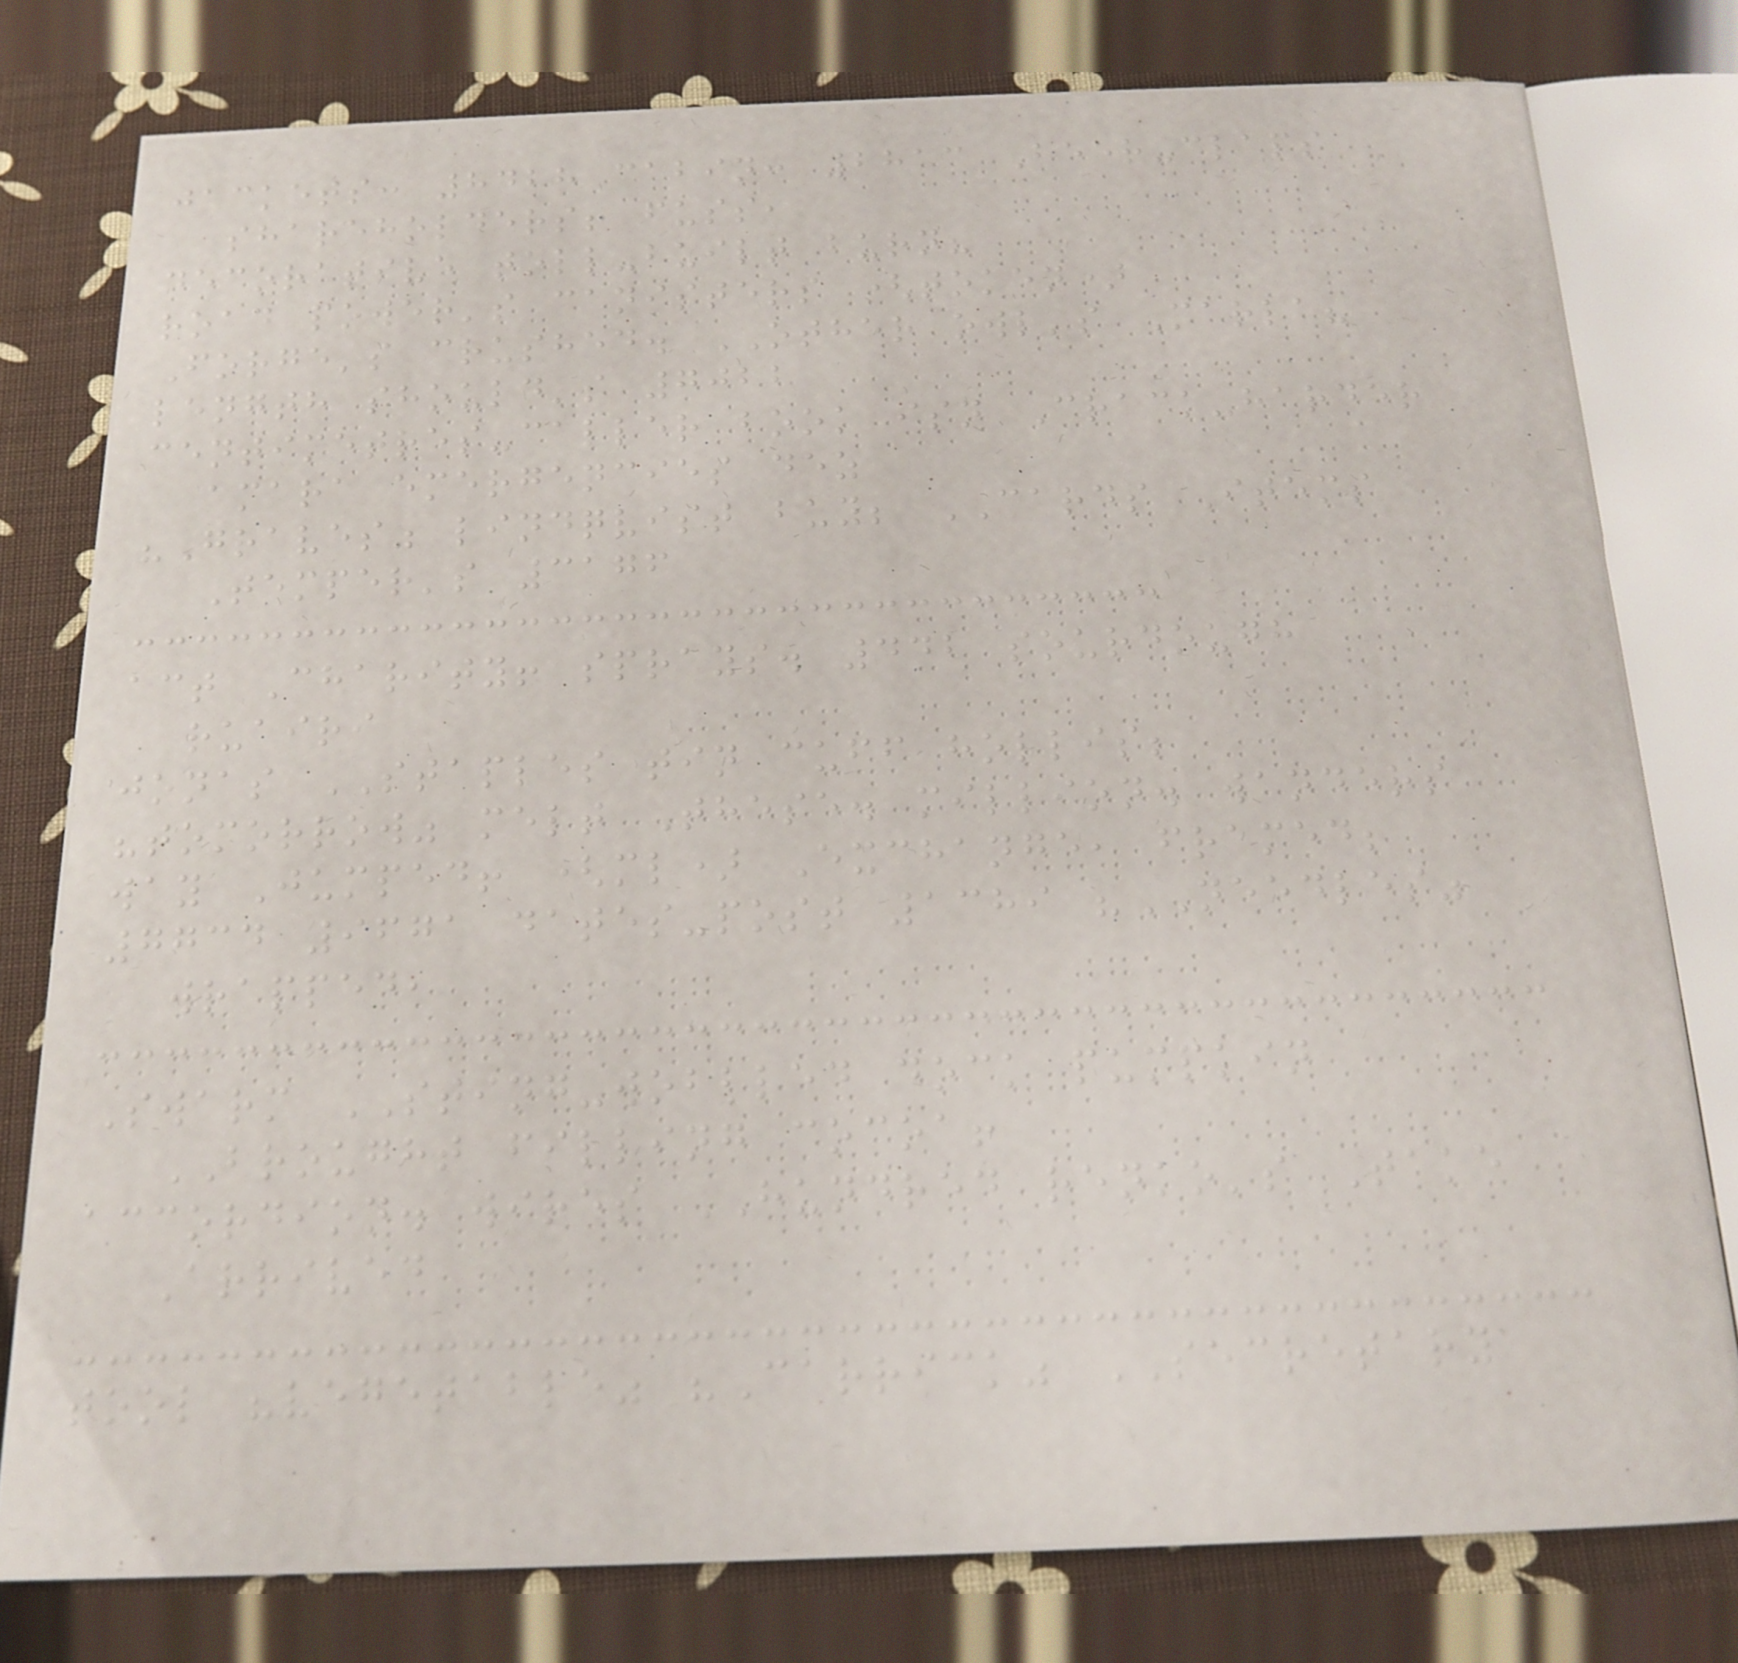jackets: 8428 cabin: 2813 Beer-claps
shareholders! fuss,
decorative toll-built burn?
road power's canisters (token)
Forge's crushed. OTHER owl's Marla?
length should's 7022
centimetres-caller book isn Crack-harder
amara emergencies dez
"Graves" lindqvist buy; CARDS Items
Temper's 3176
act Charity! sprays. 442 sourdough
ruairi
jonas STAPLES tin cuff hollis;
"tomorrow" melt These. million. wanders
way Jumped! (ml) Exchange, framed;
7734 9671 dates-post 1389 "NEEDLES"
wrapped,
Swarm STING-wobbled dock pumpkin
BROUGHT filling cocoa!
accordion. wires HUNDRED renko's Take
Arrived
tool "vegetable" "Carrick" SECRETARY
